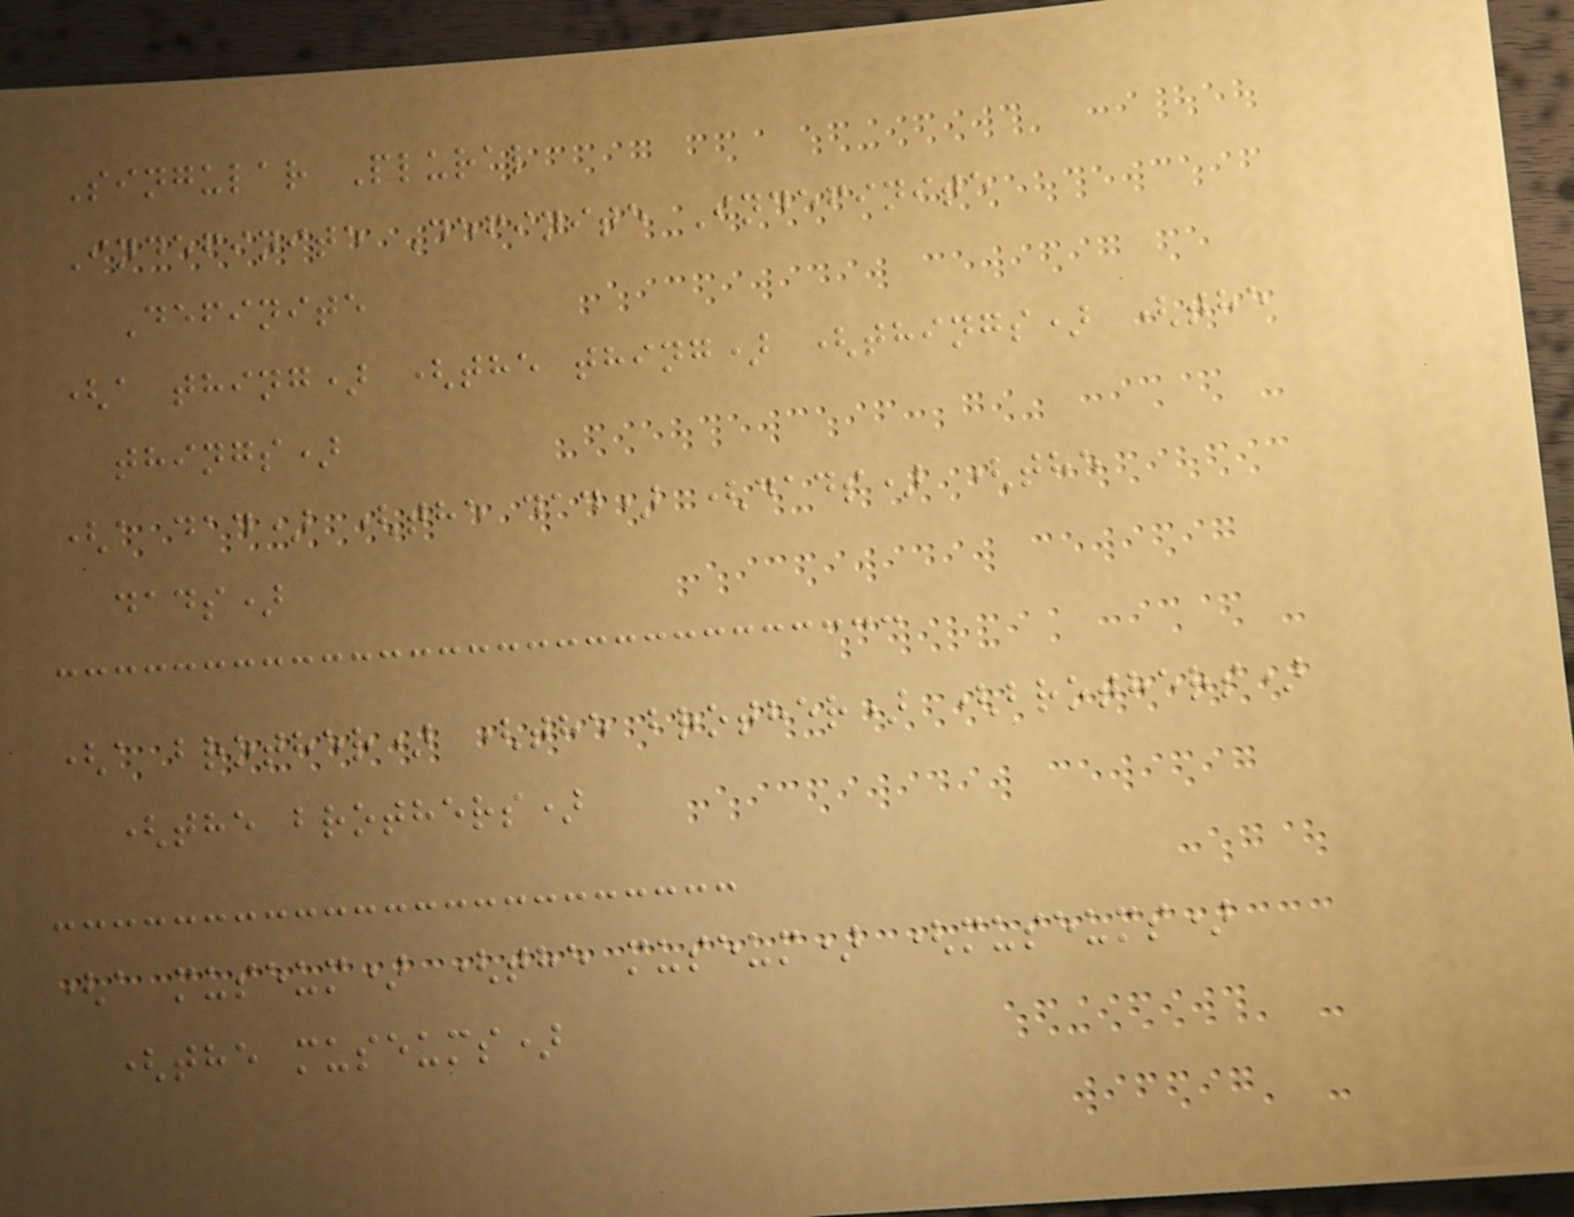Singular Plural
Indefinite Definite Indefinite
Definite
(a thing) (the thing) (things) (the
things)
(a dad) (the dad) (dads) (the
dads)
(a brother) (the brother) (brothers)
(the brothers)
(a museum) (the museum) (museums)
(the museums)
